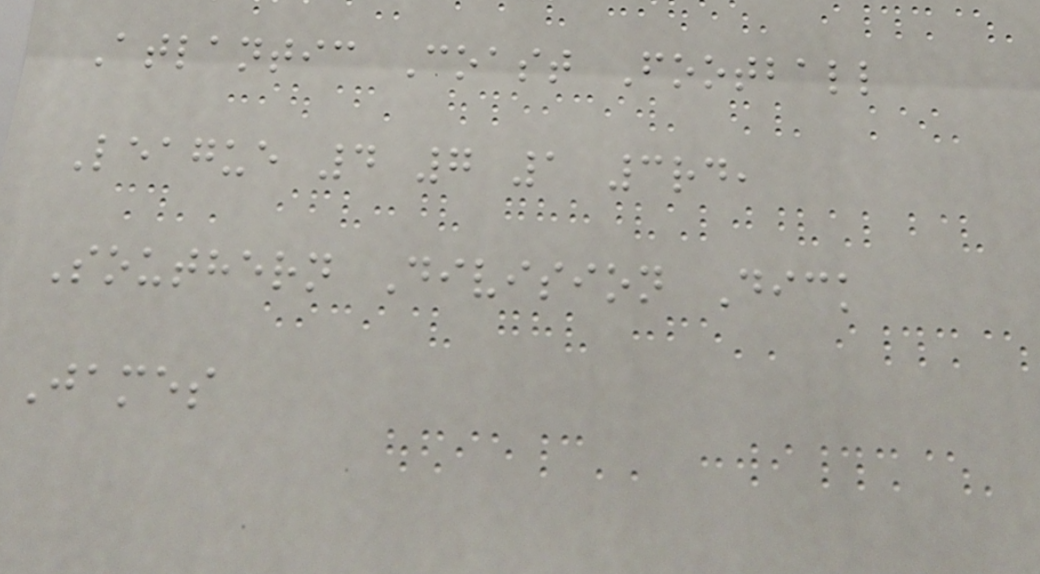Atlantic Coast Football
League 4 7 1 3rd,
Southern Division Dick
James
